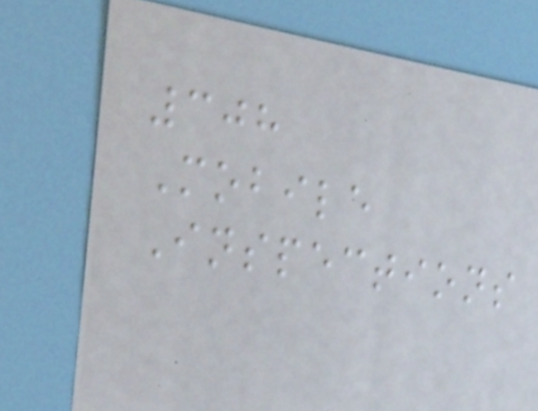308
Mobile
Inspections
